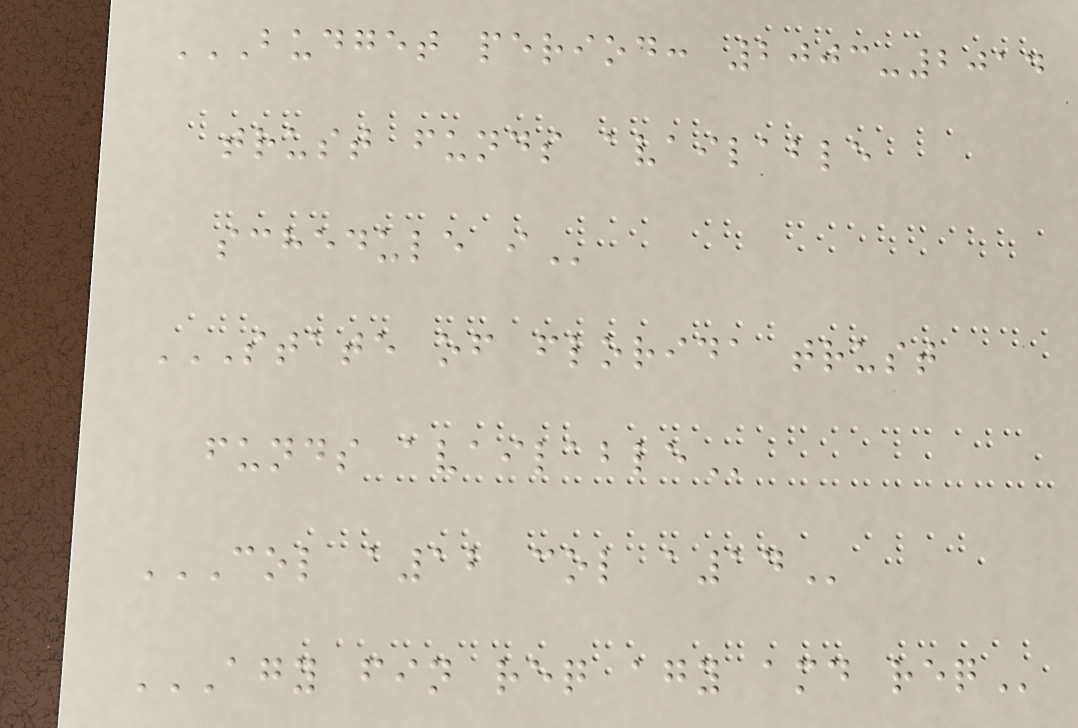BUDGET PERIOD: 2003-2014
TRUST FUNDS AVAILABLE
SCHEDULE I
STATE OF FLORIDA TRUST
FUNDS AVAILABLE
COL A12 COL A14
AGY FIN REQ AGY AMD REQ
